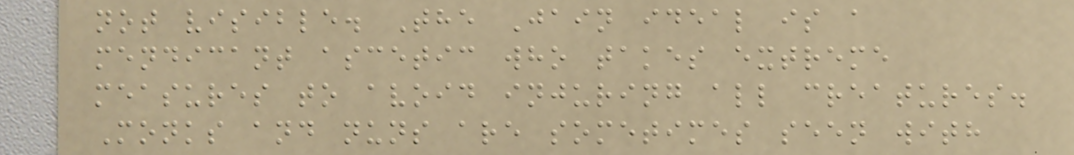not visible. The Jain ideal is a
mendicant ascetic who takes extreme
measures to avoid injuring all creatures.
Monks and nuns are sometimes seen with
